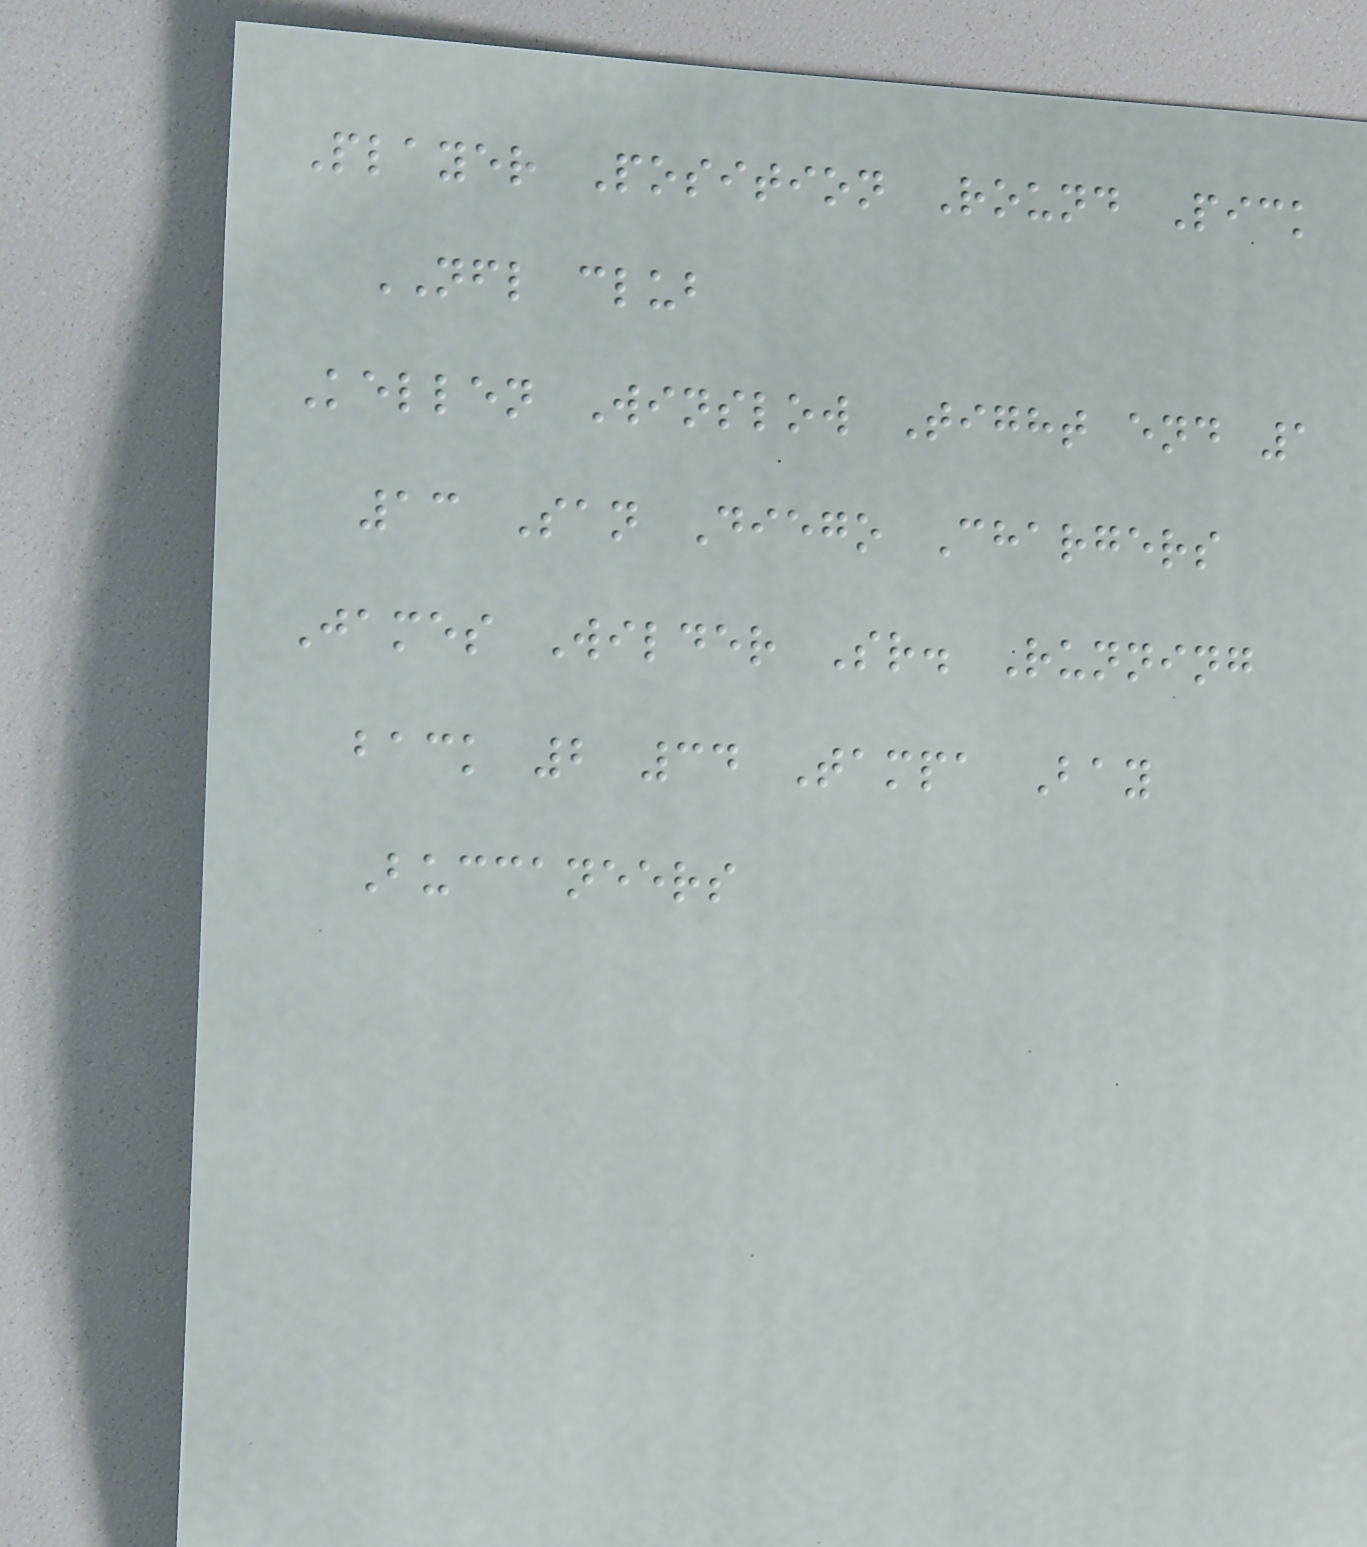Player Position Round Pick
NFL club
Kellen Winslow Tight end 1
13 San Diego Chargers
James Wilder Sr. Running
back 2 34 Tampa Bay
Buccaneers
